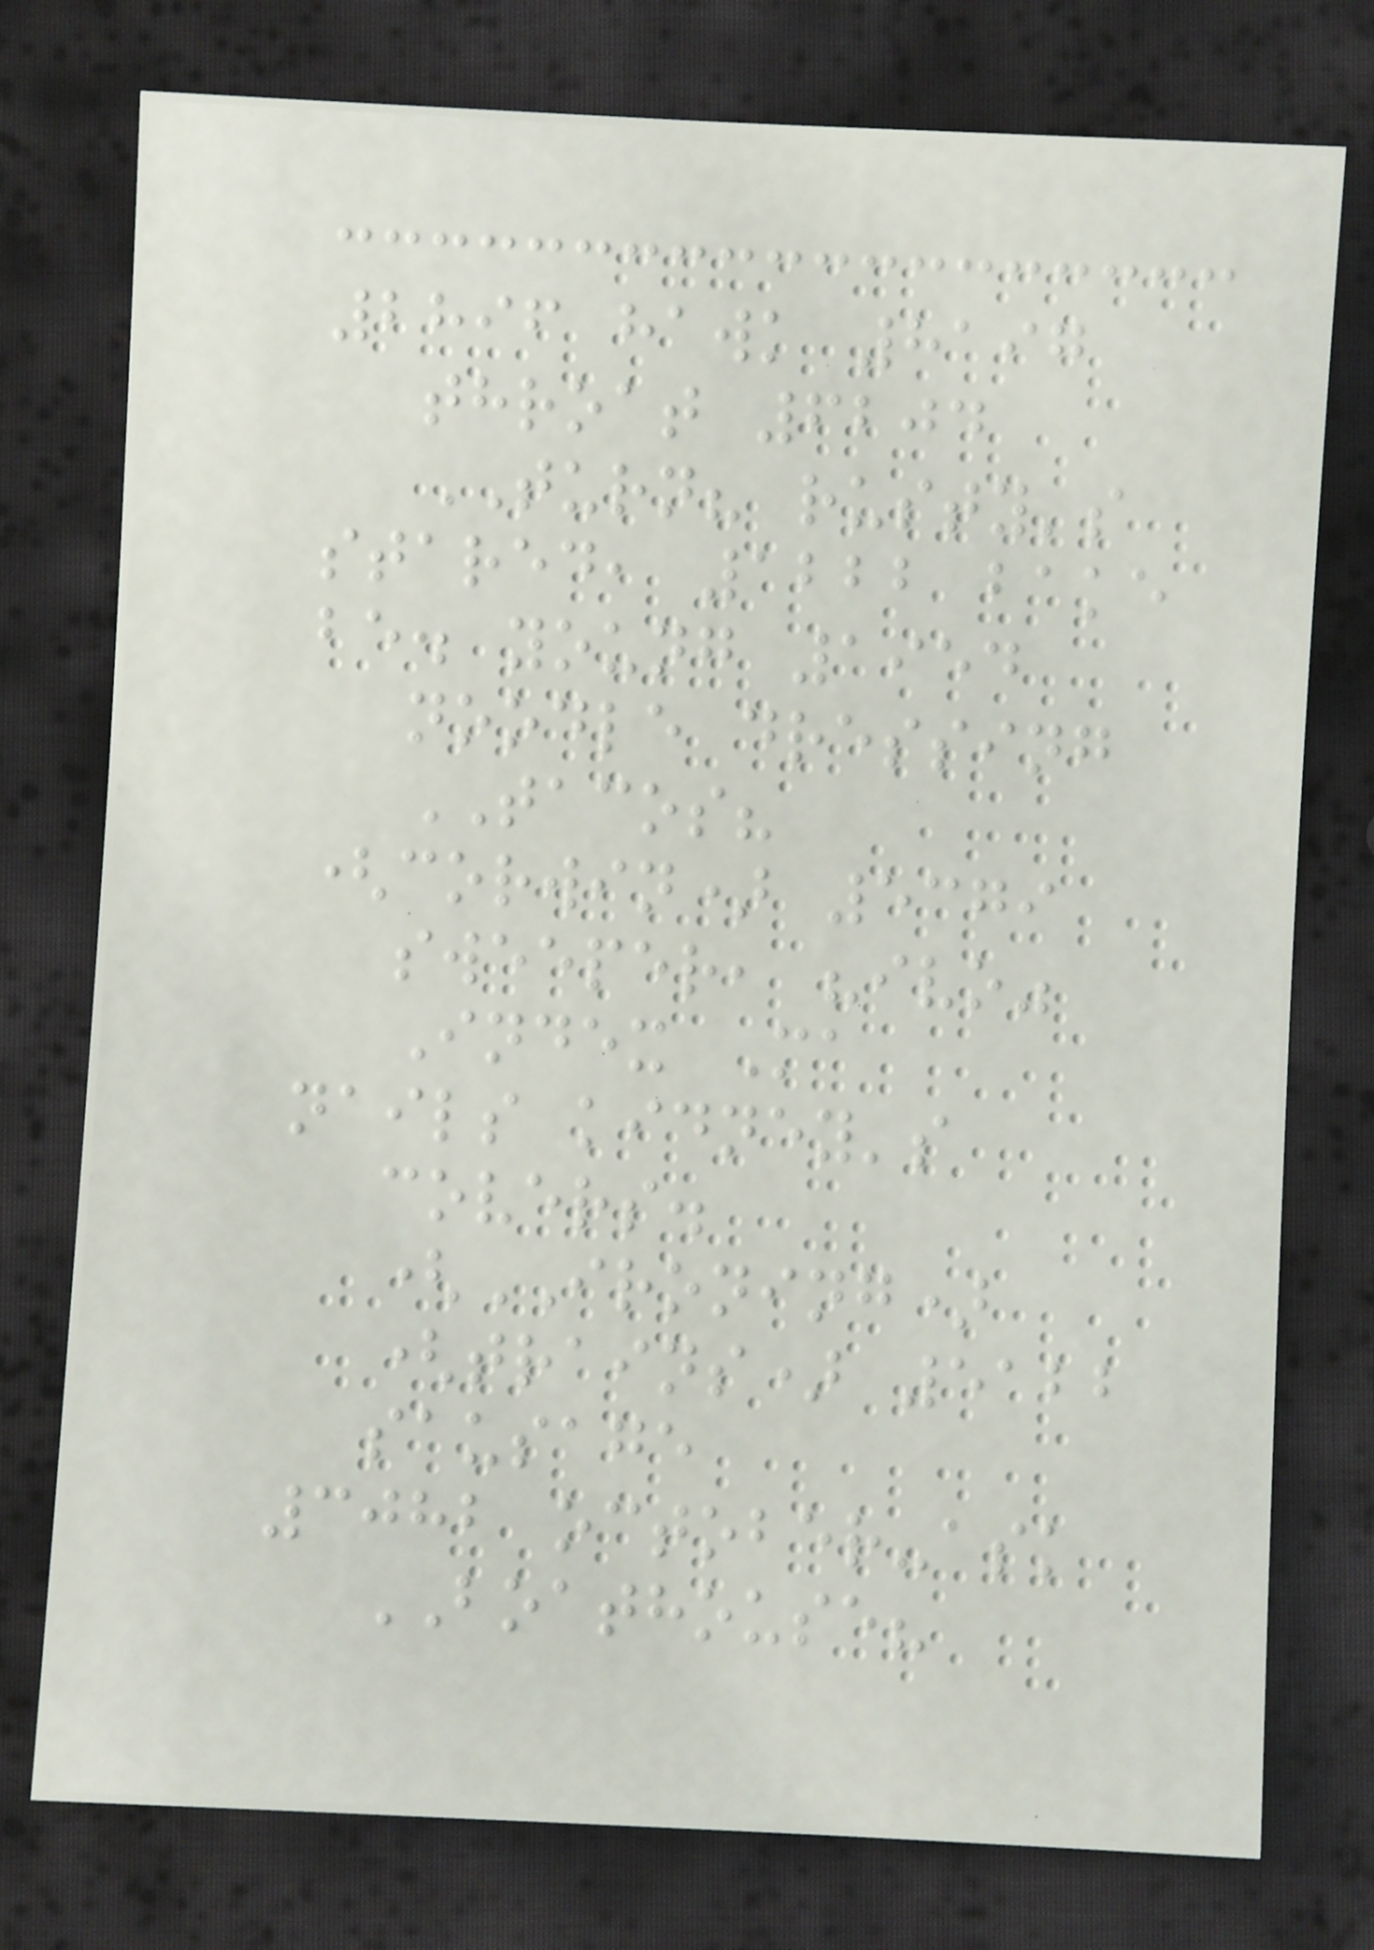2896 hawk 8197
throat 6204
TURN? rusty's
stared, 1222 bake
be. young 1954
noodle dressing
TACOS?
(corwin) 5379
sweeper, "ivo"
Index Ma
nails kidney's
covers.
(IRONING)
(trains) 5122
sausage
3082 october-ask
BOATHOUSE?
